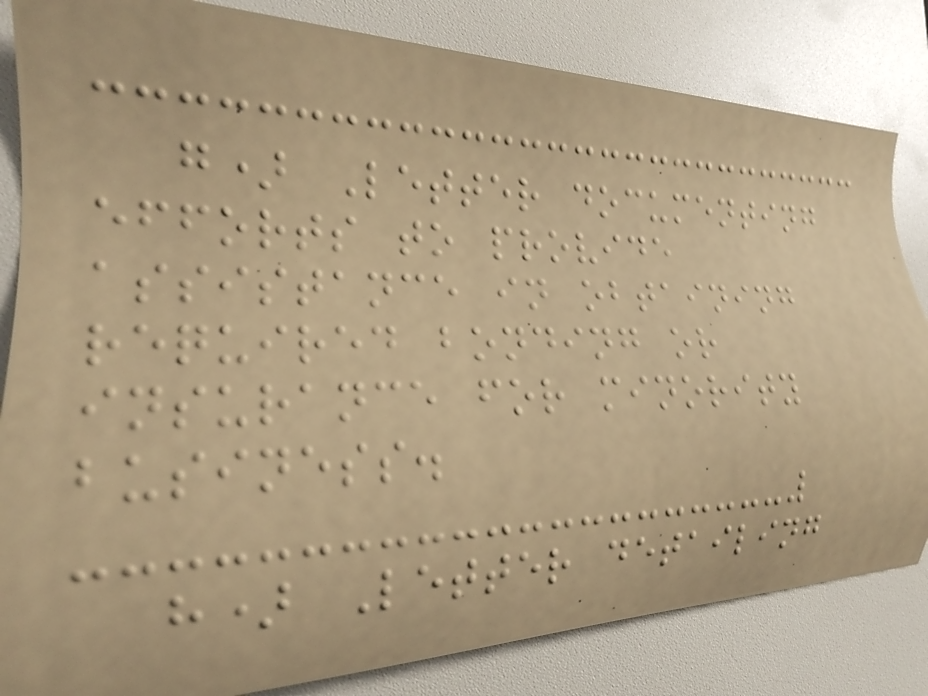g) Letter documenting
efforts to provide
assistance in obtaining
required bonding or
insurance for minority
business.
h) Letter detailing
